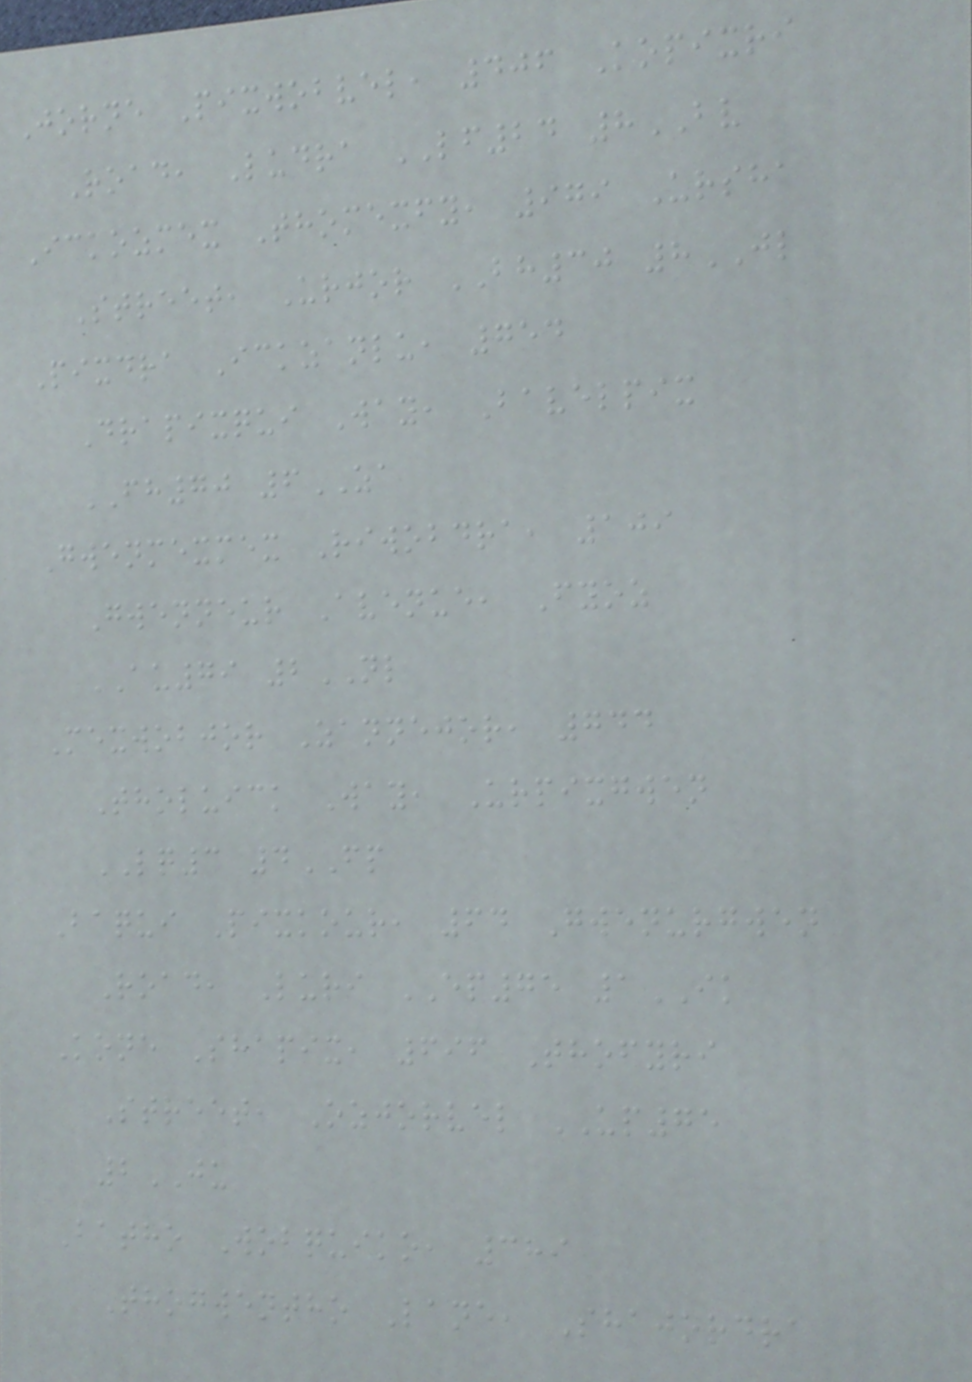Jorne Pixwobvel, 406 Kopixri
Road, Ludra LF24 8BV
Ickozmex Thomexfy, 979 Ursha
Street, Urjor BH30 8JL
Pixdra Ickzanlu, 754
Drapixqui Way, Bavelpix
FH70 6ZA
Gwenmexmex Riwobdra, 109
Gwenneur Avenue, Fyoz
AU79 2NL
Mexwobjor Zannejor, 744
Tholuick Way, Urpixgwen
LQ3 4FP
Baqui Pixkour, 64 Gwenurgwen
Road, Luri EP75 1IK
Kone Shapix, 696 Thofyri
Street, Ozjorvel UP75
2JU
Batho Wobquiko, 389
Thogwentho Lane, Shajordra
